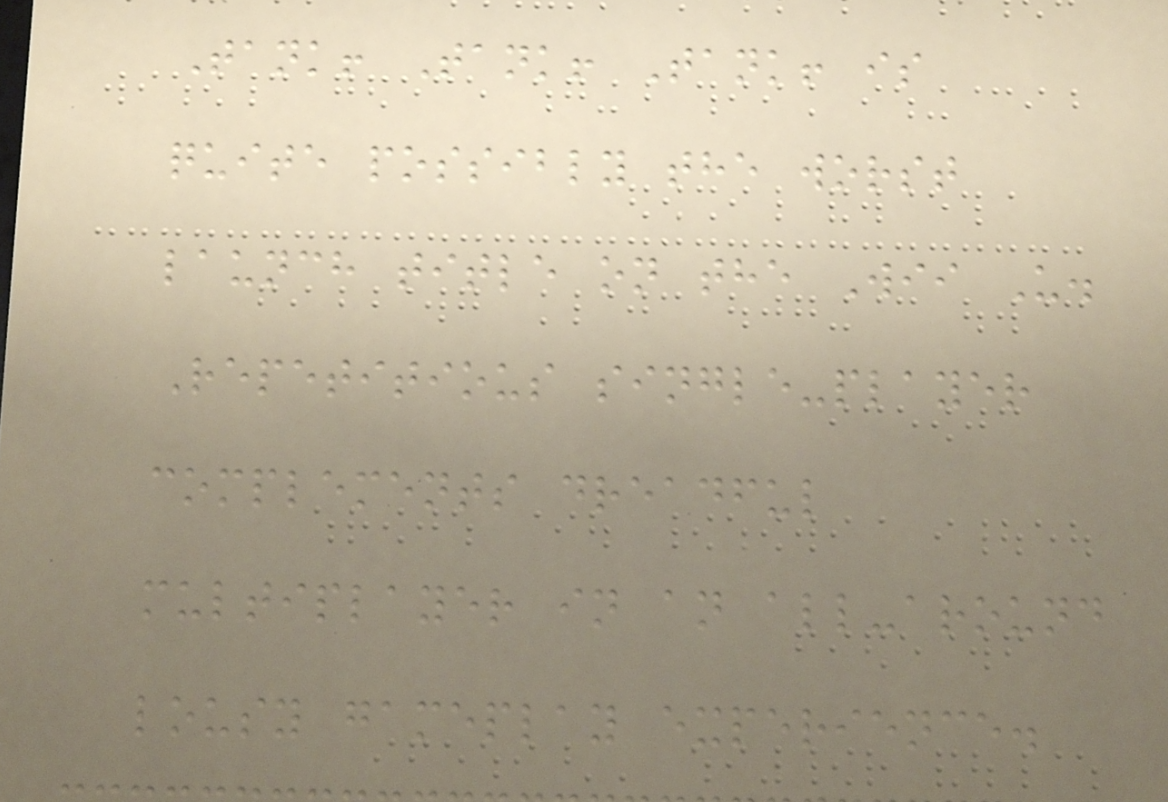Tank! Tank! Tank! is
quite possibly the worst
launch title on the Wii U.
Repetitious single-player
complements dreadful
multiplayer in an all-around
lousy gameplay experience.
